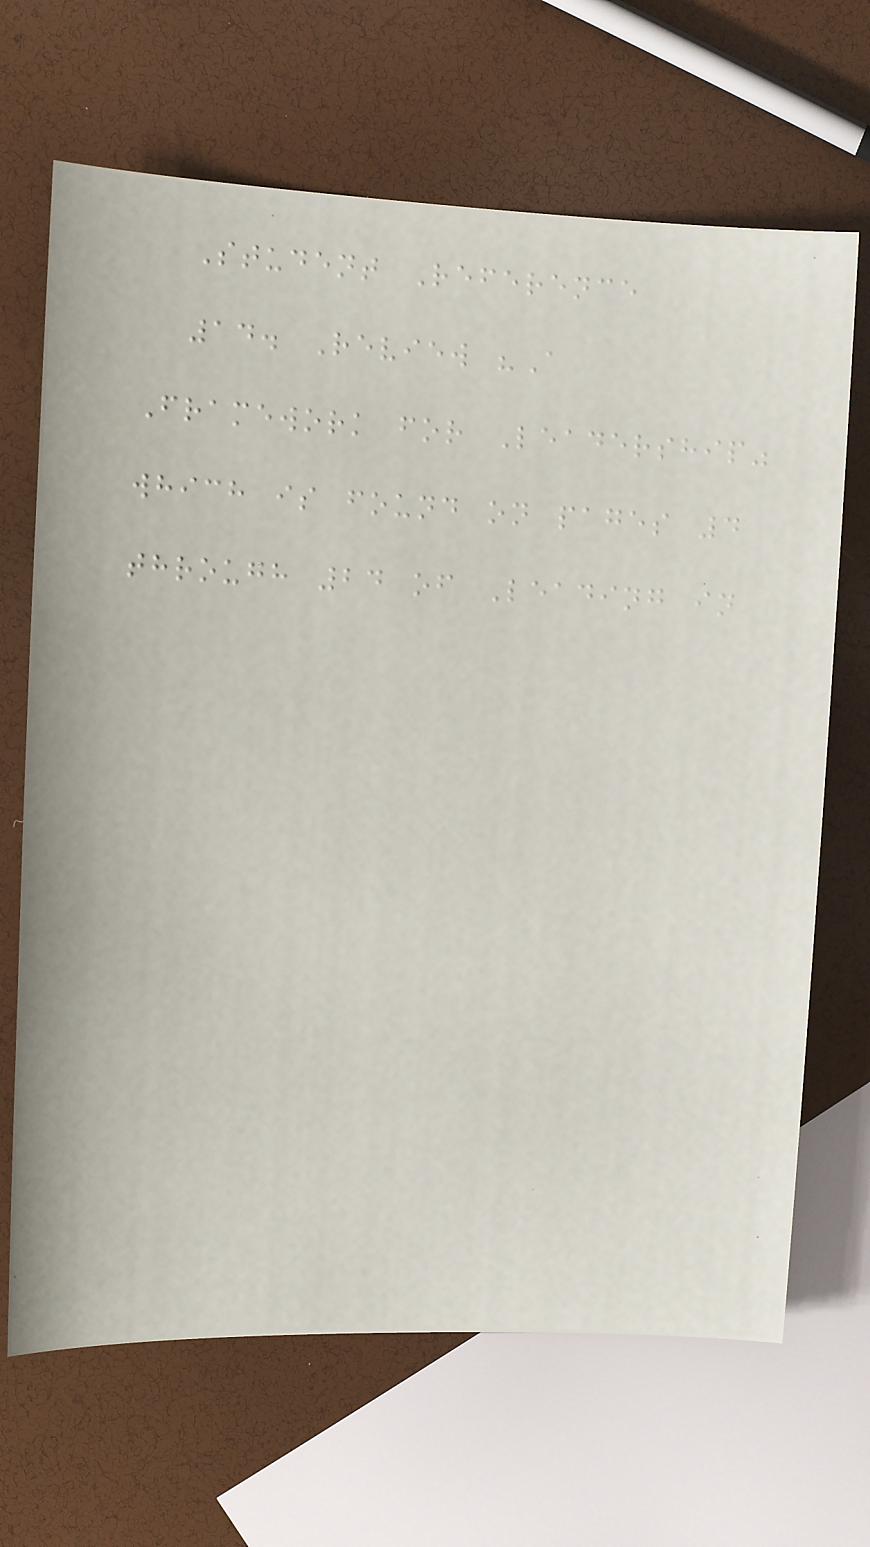Student Reference
14. Review "A
Framework for Leadership"
which is found on pages 4
through 24 of Leading in
